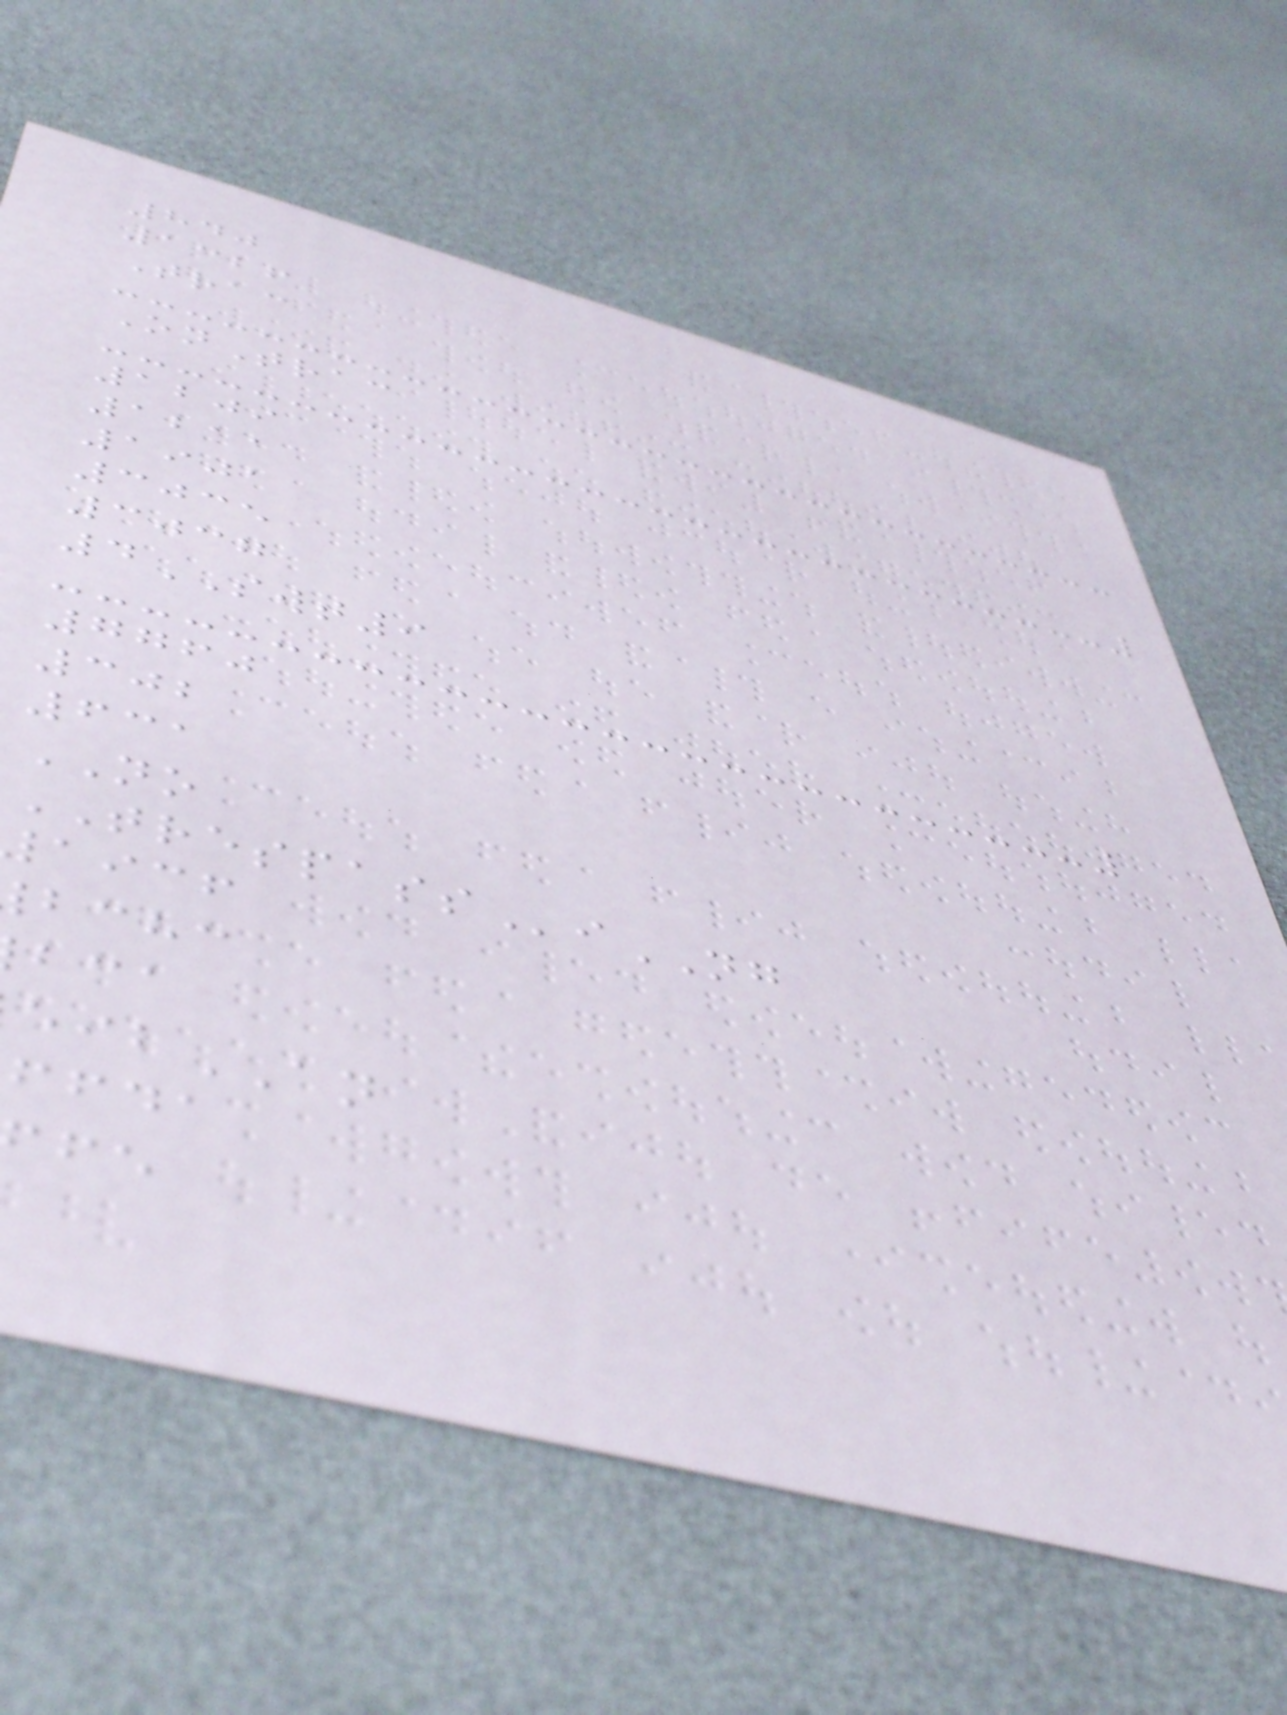840
1326
Trac
OnTrac
1209
1211
1901
3035
3037
4SWT9
7760
302
631
NO
TRESPASSiNG
aicf
bchc
AN
ffda
